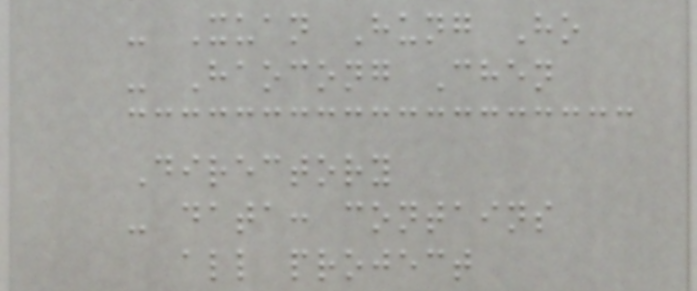- Xuan Hung Ho
- Haocong Chen
Directory
- data: contains
all project
